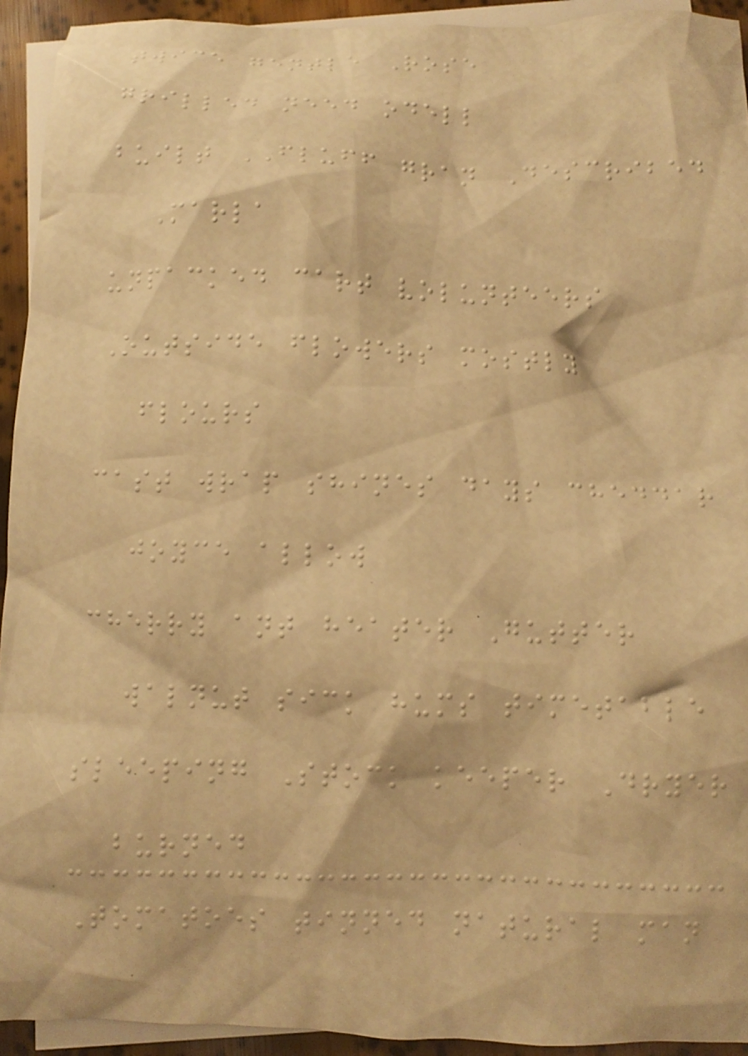twice gentle Rose
grilled need odell
built FLUFF gran Described
Marla
unpacked cart volunteers
Outside flowers mostly
flours
cast wrap shines days cheddar
joyce allow
cherry ant heater Gutter
walnut sick hums timetable
sleeping Stock keeper Dryer
burned
Tomatoes tinned natural man
